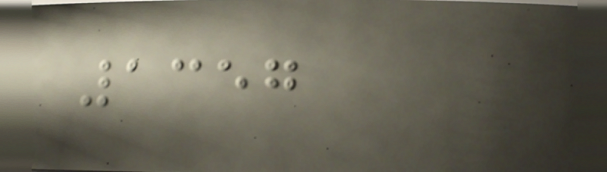1357
